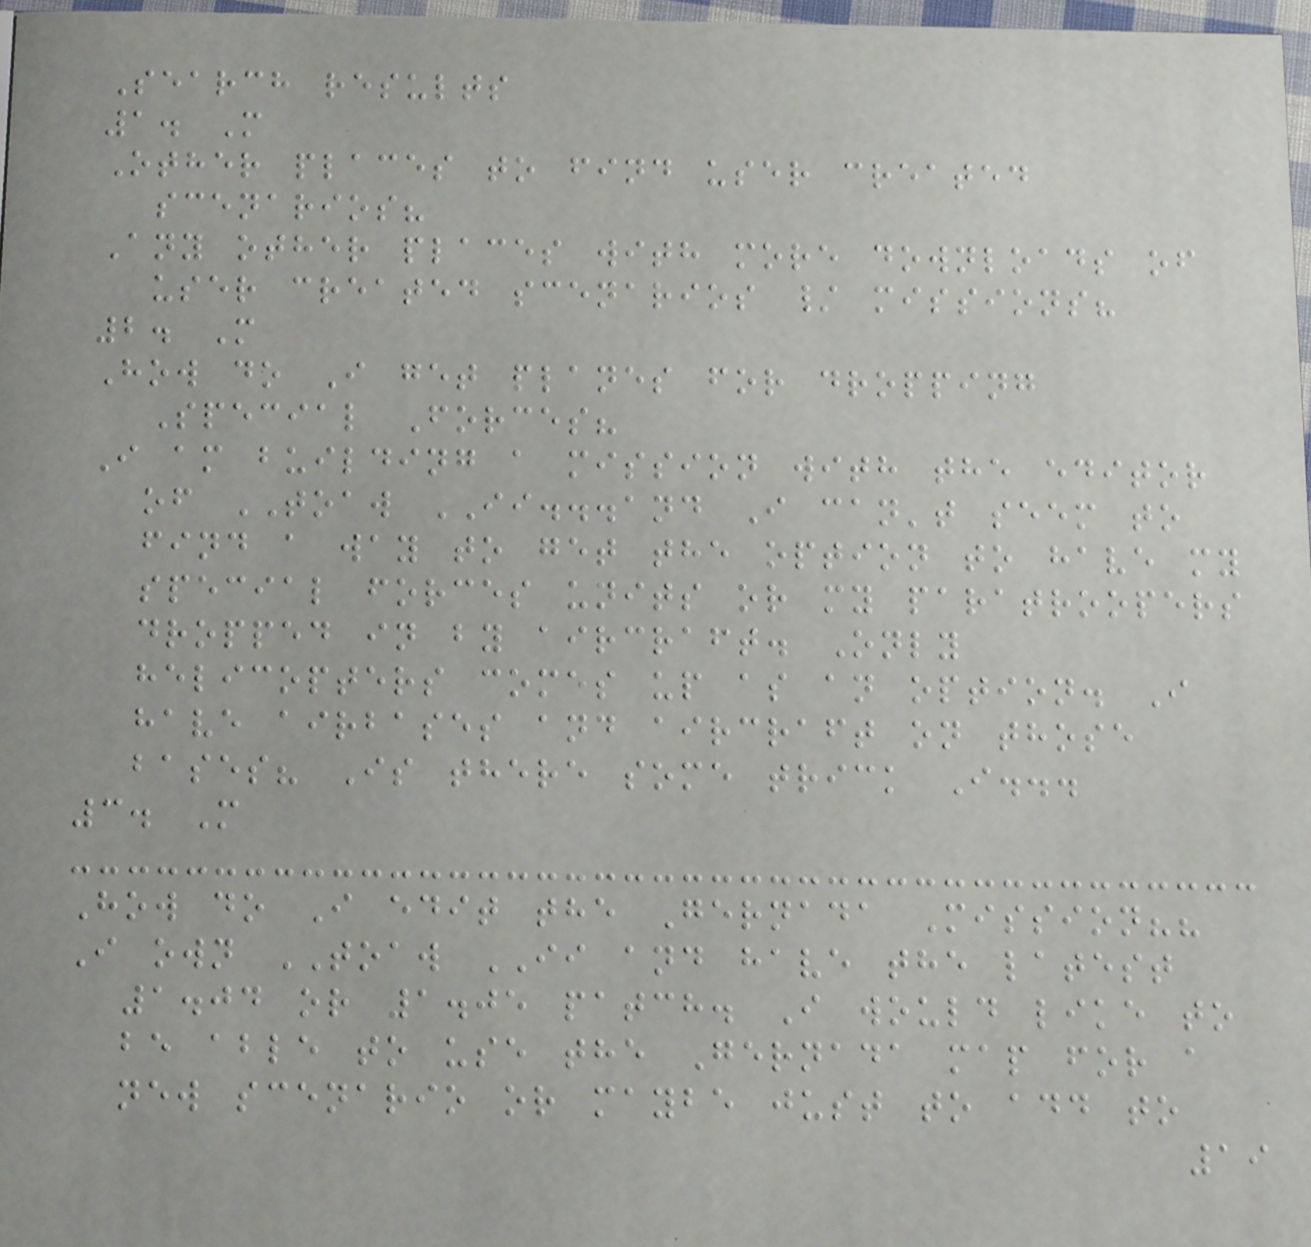Search results
1. M
Other places to find user created
scenarios?
Any other places with more downloads of
user created scenarios / missions?
2. M
How do I get planes for dropping
Special Forces?
I am building a mission with the editor
of TOAW II...and I can't seem to
find a way to get the option to have my
special forces units or my paratroopers
dropped in by aircraft. Only
helicopters comes up as an option. I
have airbases and aircraft on those
bases? Is there some trick I...
3. M
How do I edit the Gernada Mission??
I own TOAW II and have the latest
1.04 or 1.05 patch. I would like to
be able to use the Gernada map for a
new scenario or maybe just to add to
19
